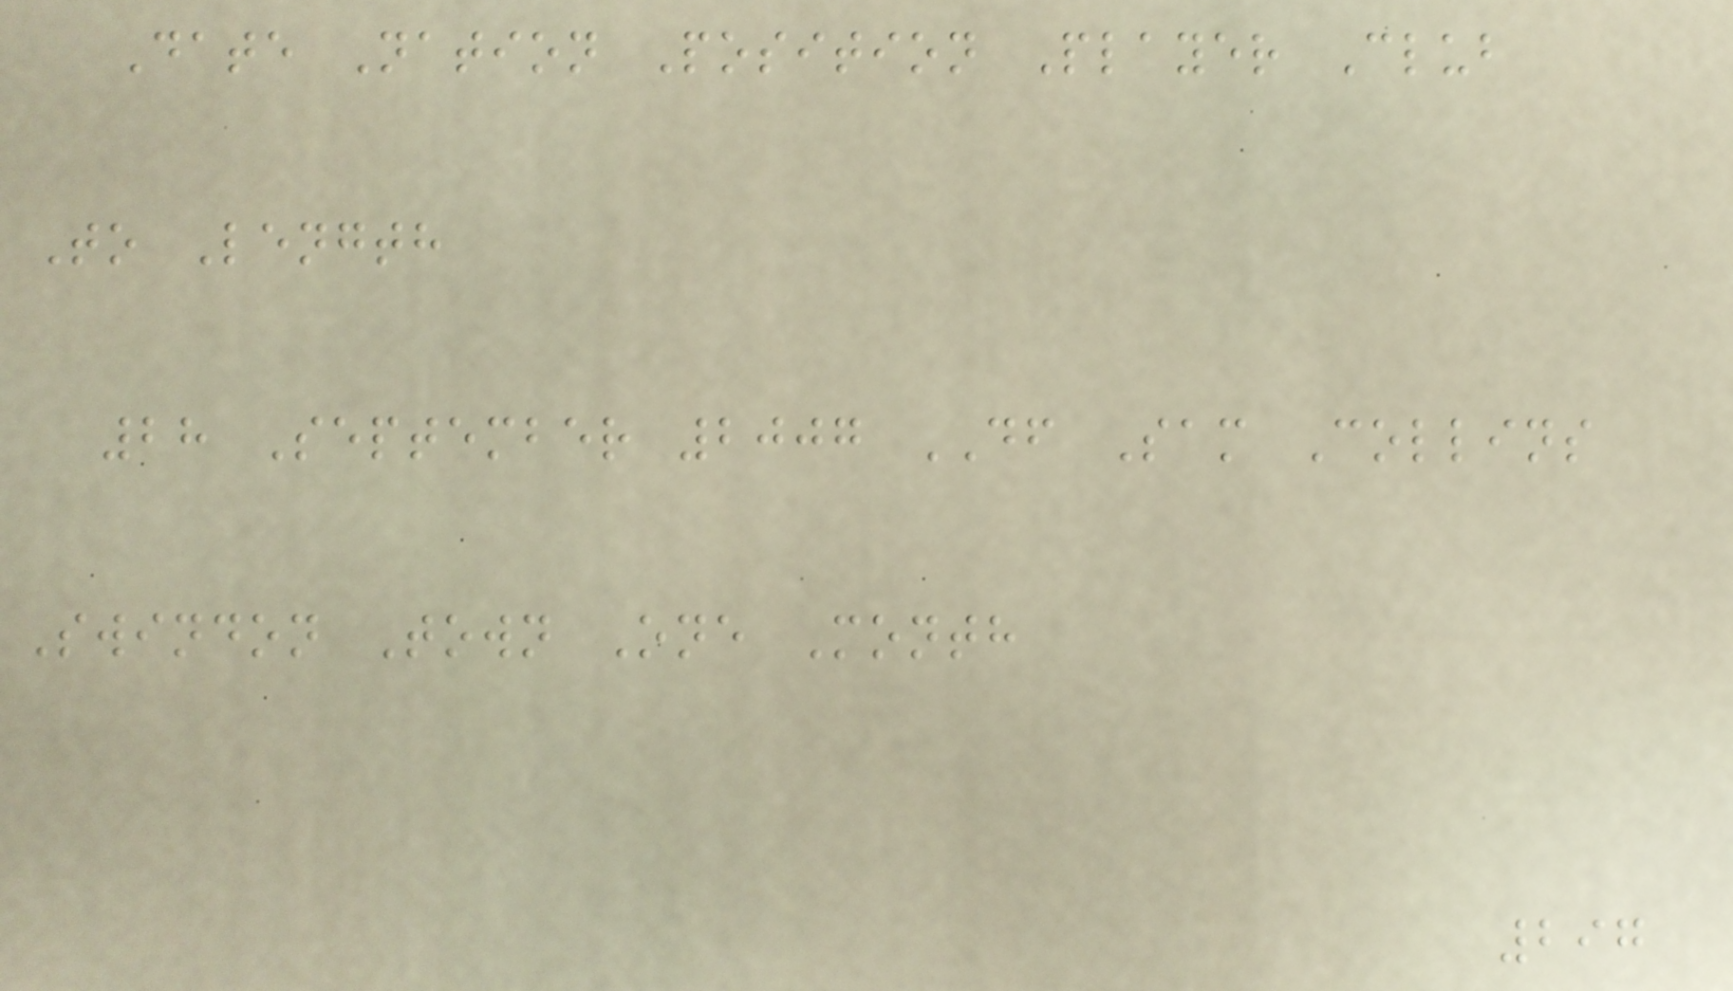Date Nation Position Player Club
To Length
28 September 2007 DF Sam Collins
Swindon Town One Month
297
